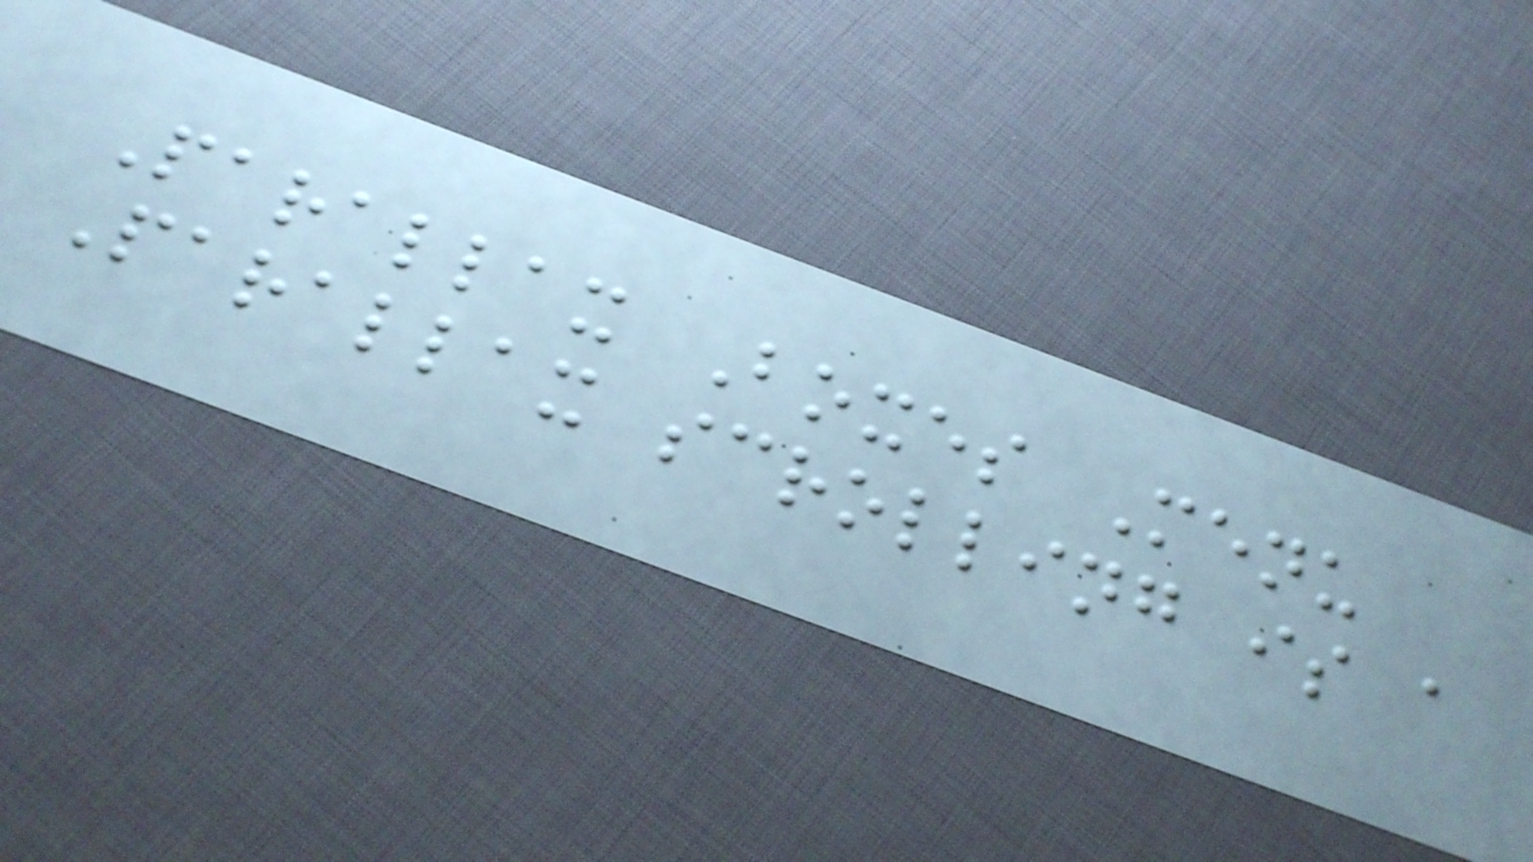Parallax Boxes Menu
Parallax scrolling is a
